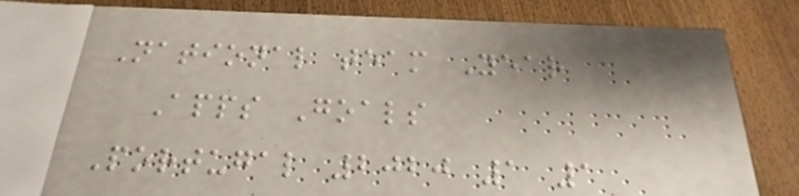National team Year
Apps Goals
Portugal 2020 1 1
